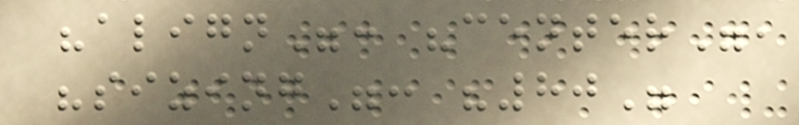"align": "center",
"sizing": "80"
